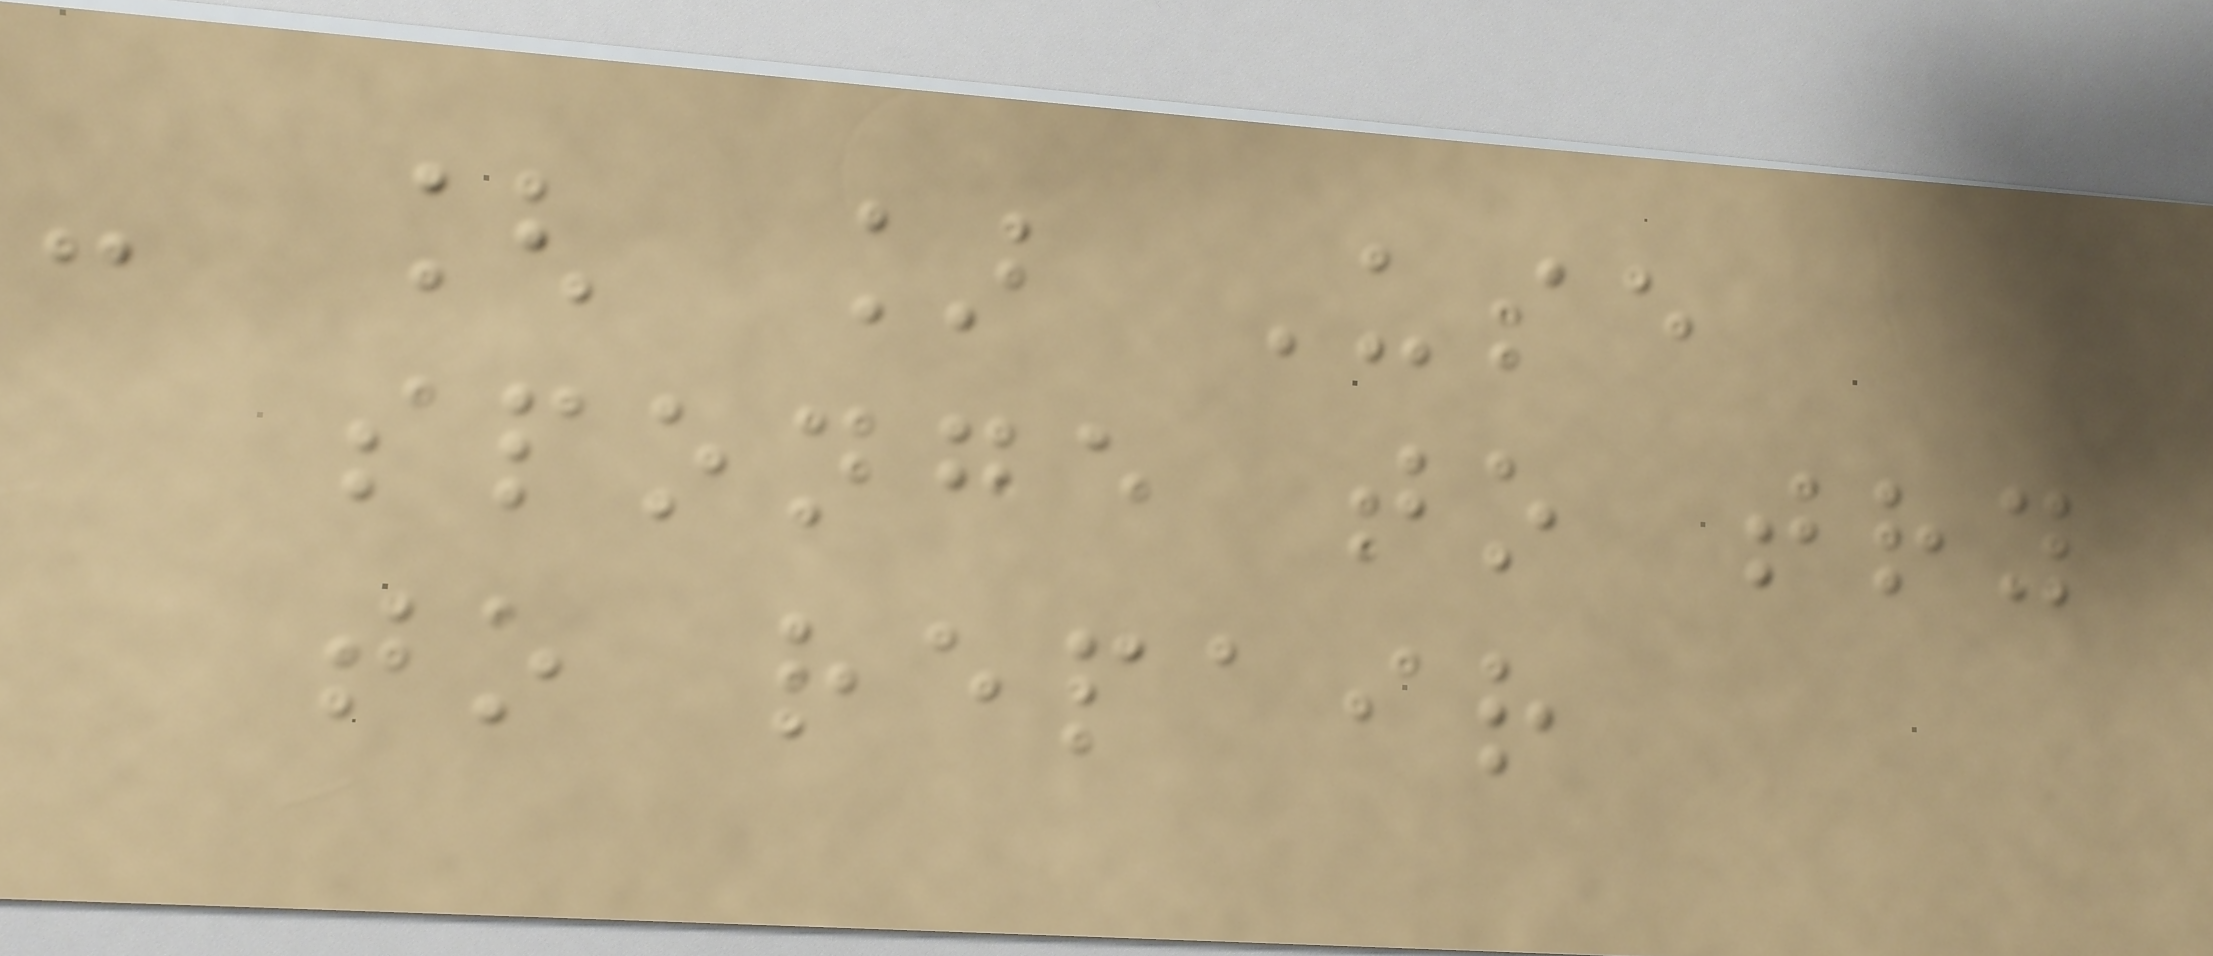- [ ] Use
sponge to try
to repair
